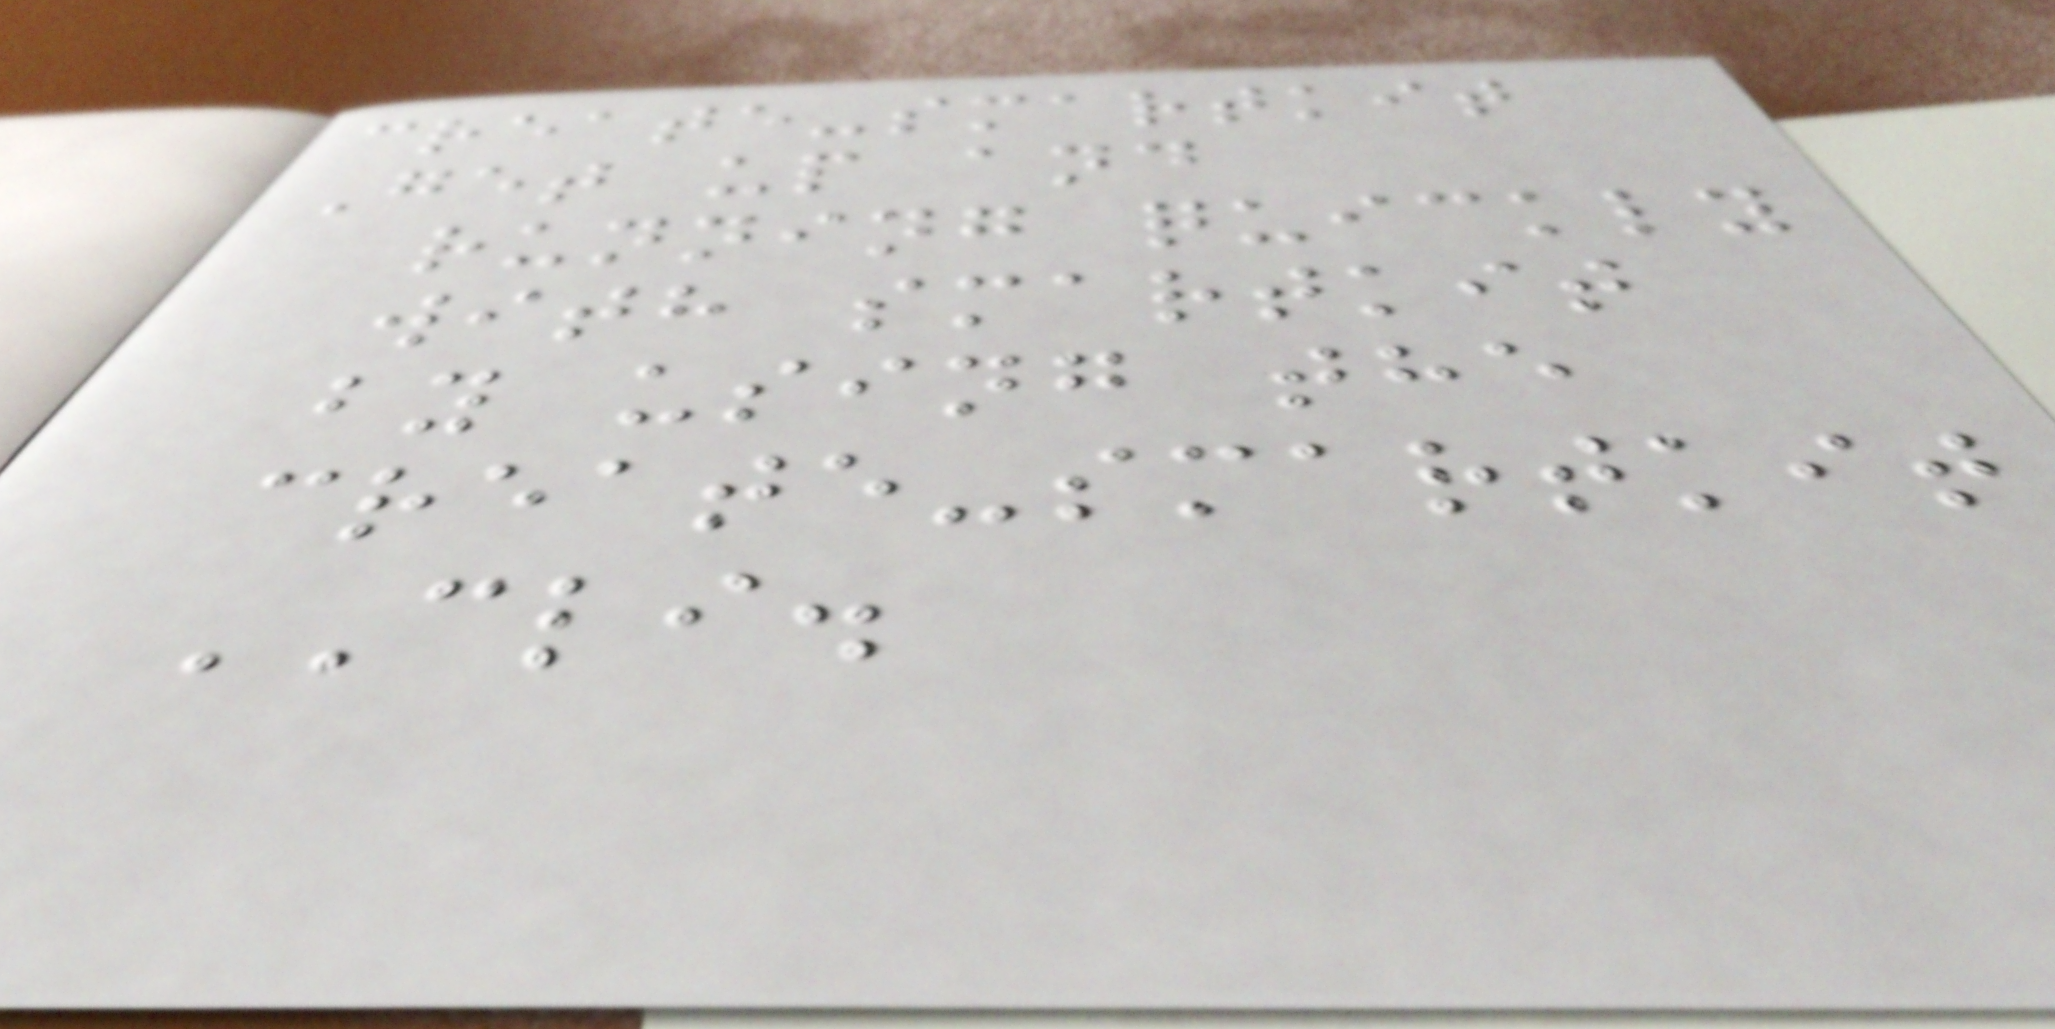create-smartkit
Get up and
running quickly
with smartkit
by using the
create-smartkit
CLI.
